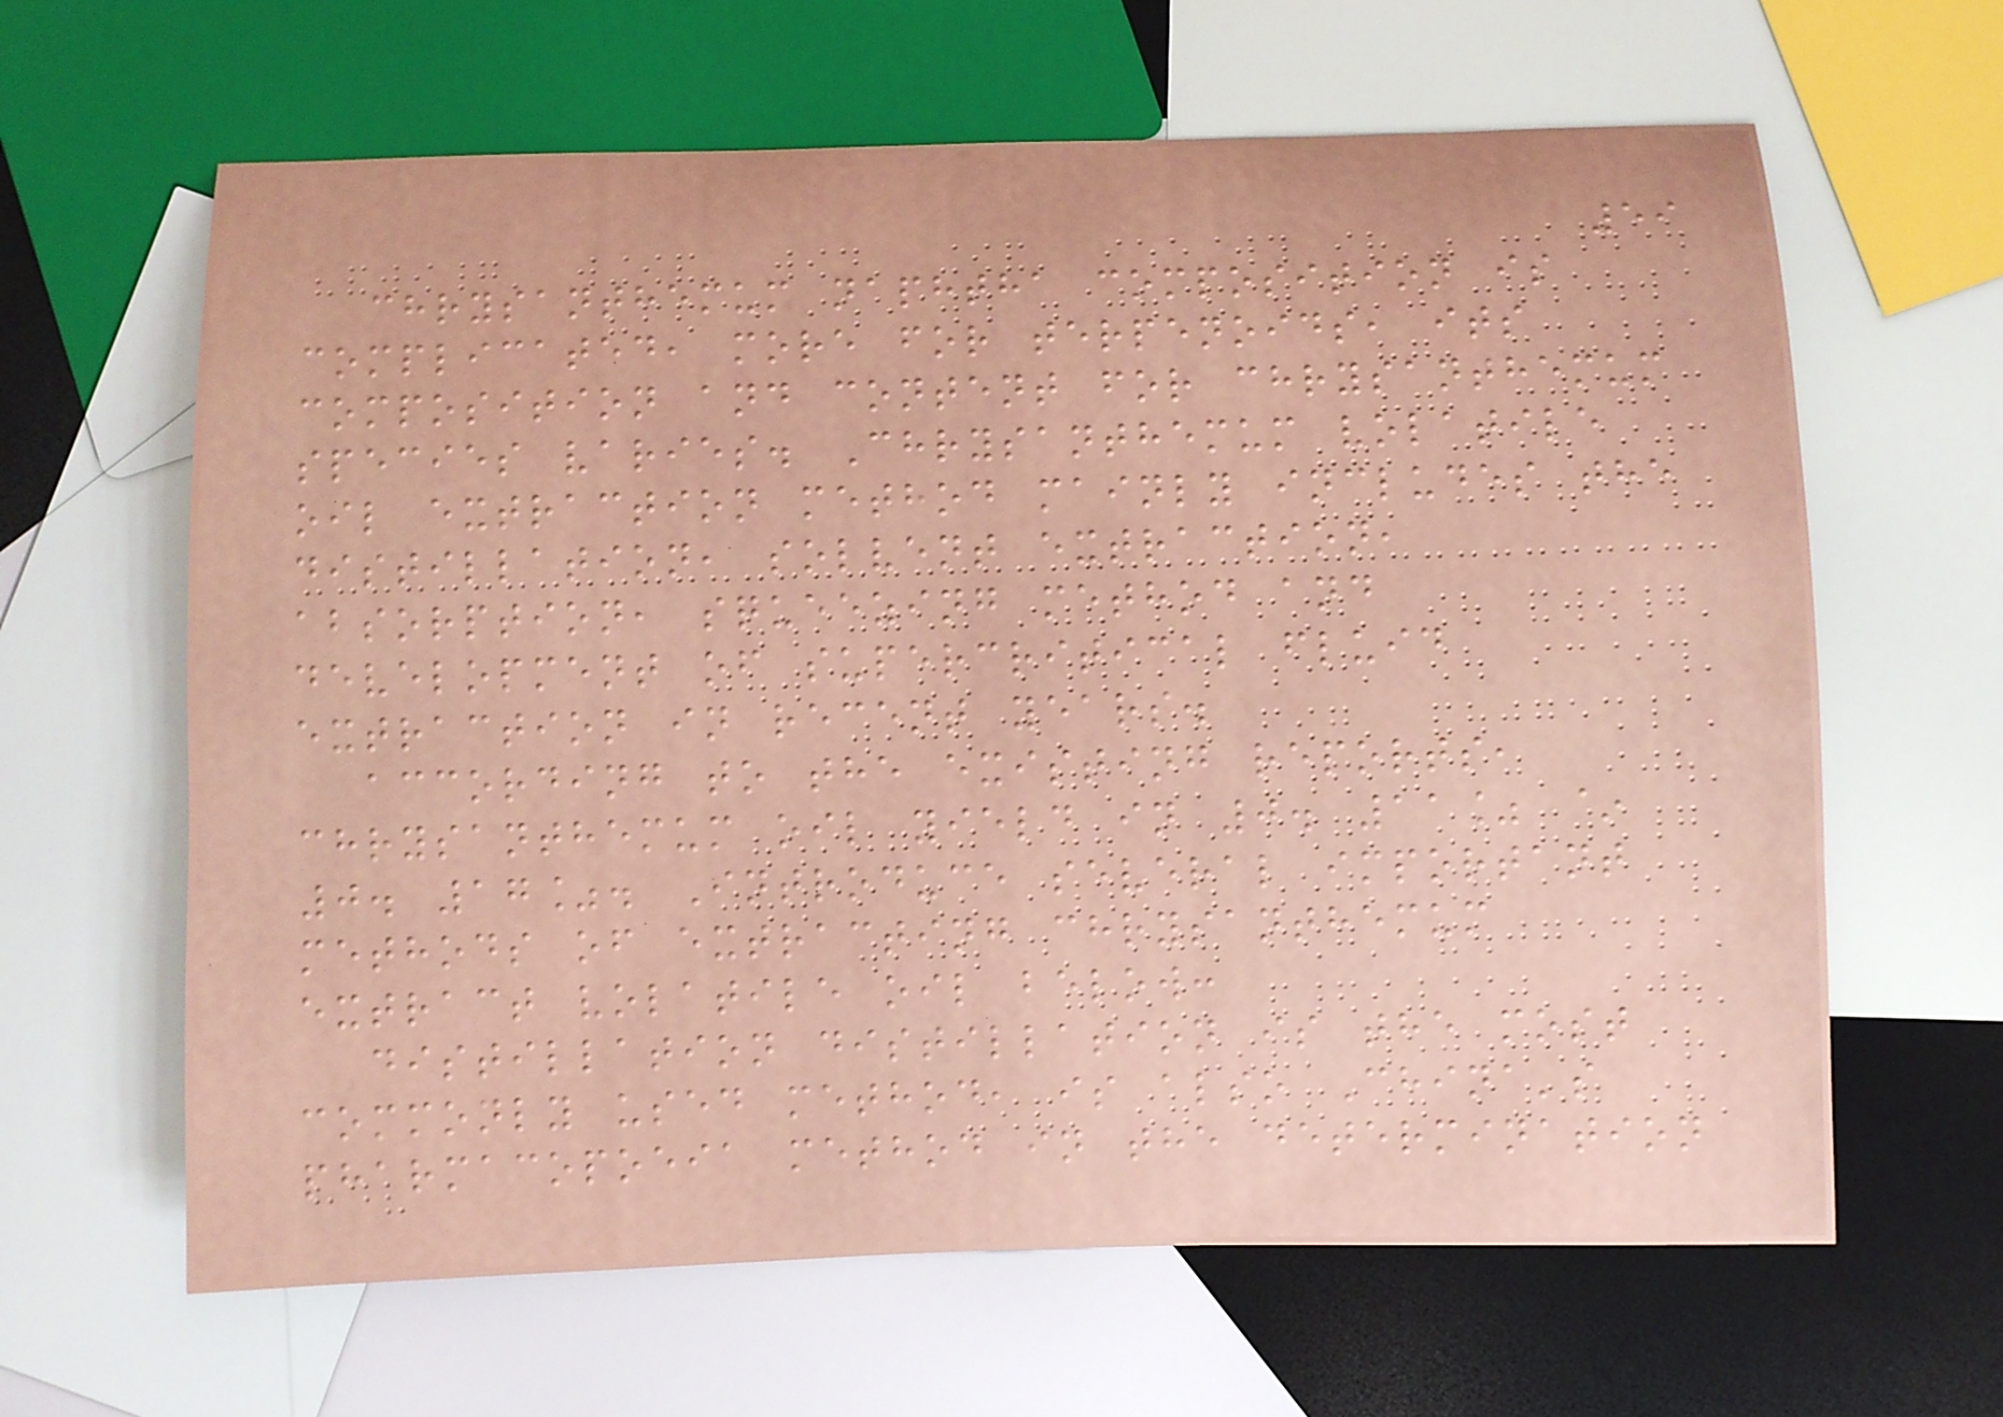59
chrysanthemum naphtha composition is
complicated, more for terpenoids, its
composition and content for chrysanthemum
species varies. Chrysanthemum volatile
oil extraction method mainly includes the
distillation, solvent extraction,
absorption, squeezing method and
development of supercritical fluid
extraction in recent years.
according to the existing reports,
chrysanthemum oil yield in 0. 11% ~
0. 17%. Introduce several important
methods of extracting chrysanthemum
extract volatile oil below:
distillation distillation is the most
commonly used method, is also China's
pharmacopoeia method in the determination
